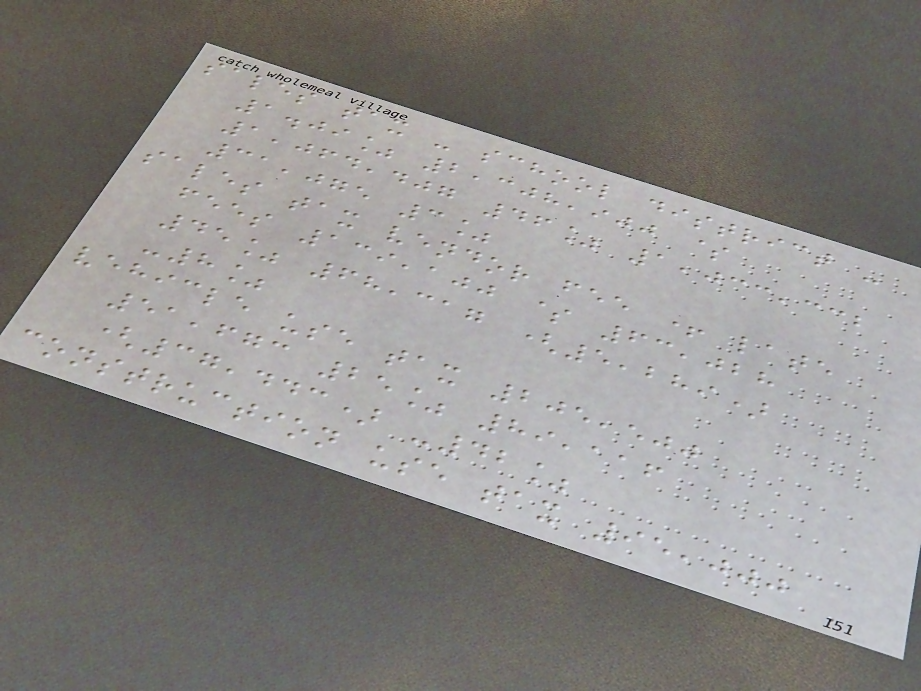sales tax - school district -
1.09% 2,308,900 $
1,064,407 46% 1,033,332
31,075 3%
sales tax vendor fee + late
fees 139,100 $ 63,028
45% 68,317 (5,289)
-8%
vehicle use tax 205,500
51,673 25% 89,116
(37,443) -42%
construction use tax 95,000
